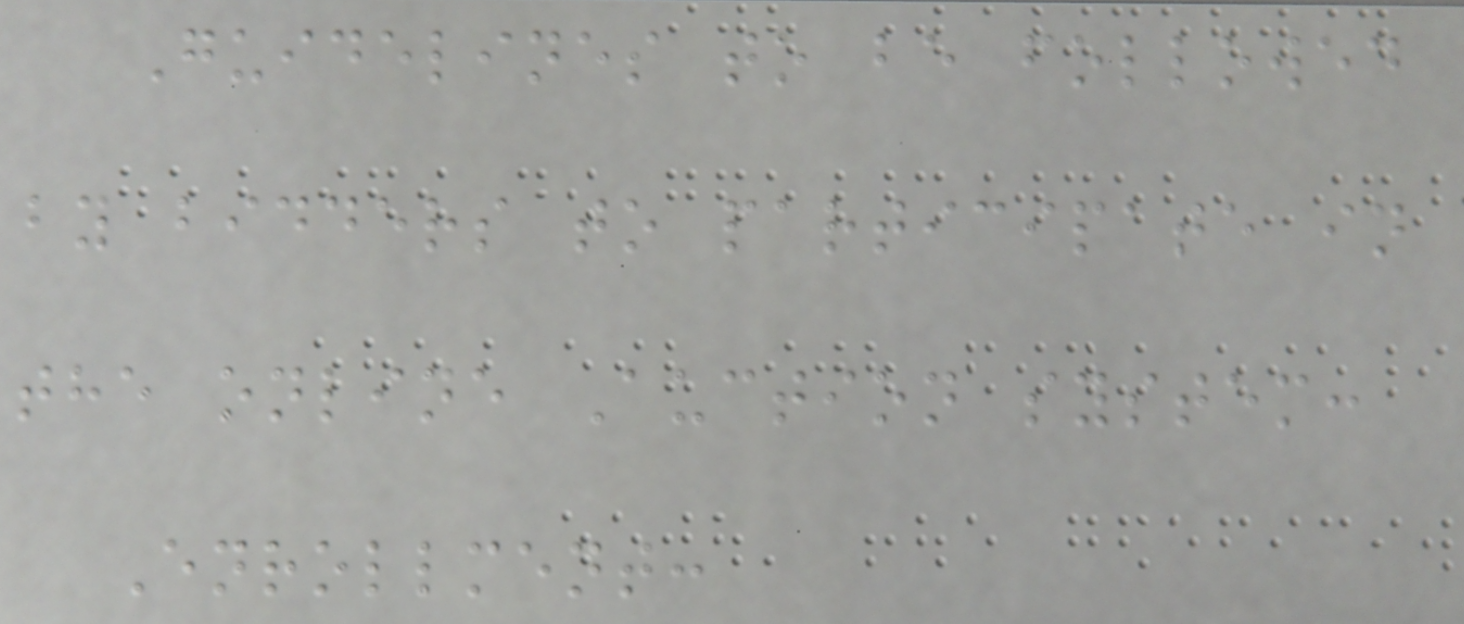Guidelines to be followed
by bidders to participate in
the online Auction system:
Enrollment:
